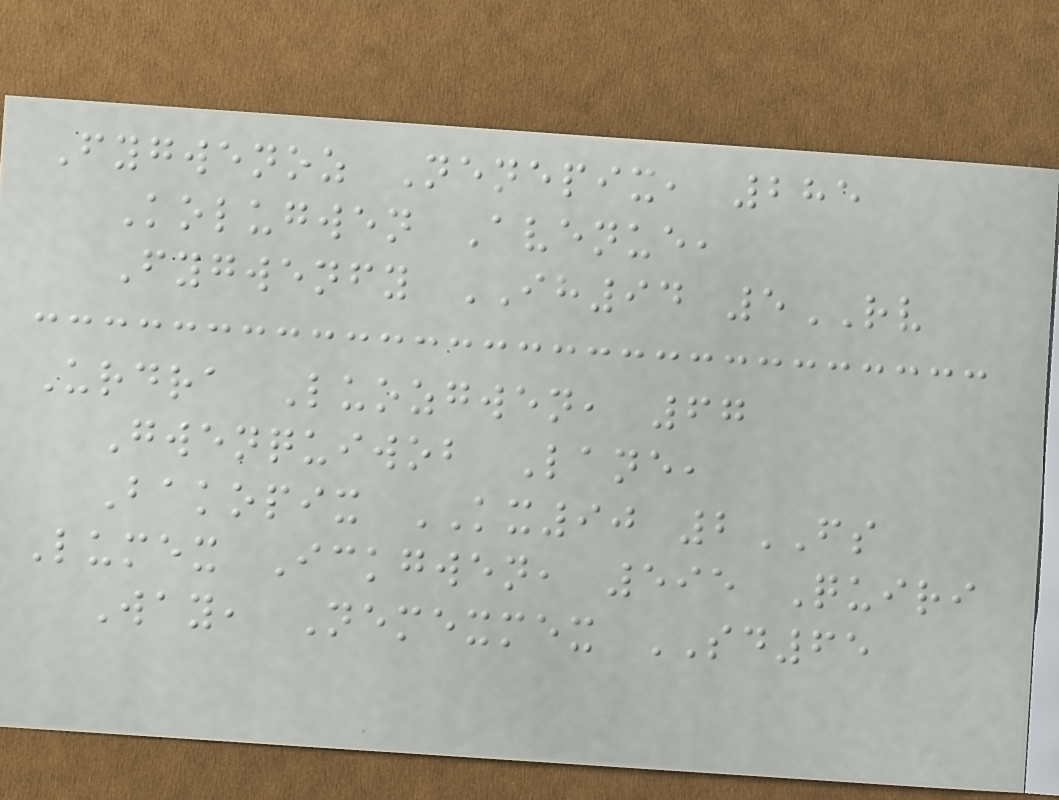Fygwenoz Nenepix, 285
Kolugwen Avenue,
Fygwenfy IH94 5RV
Urdra Luozgwen, 67
Gwenquiwob Lane,
Bakopix KX90 2FS
Lumex Ickgwen, 595 Quiri
Way, Nemexmex SD65
